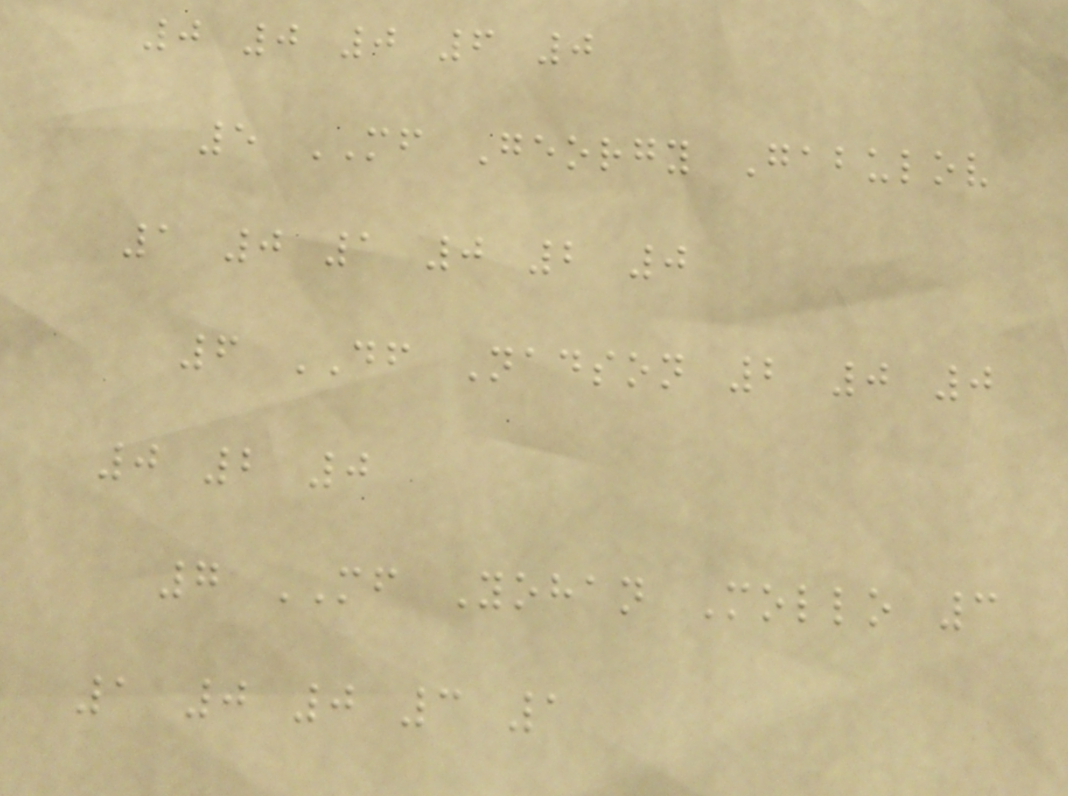0 0 0 6 0
5 MF Georgy Gabulov
1 0 1 0 2 0
6 DF Nadson 2 0 0
0 2 0
7 MF Yohan Mollo 3
1 0 0 3 1
